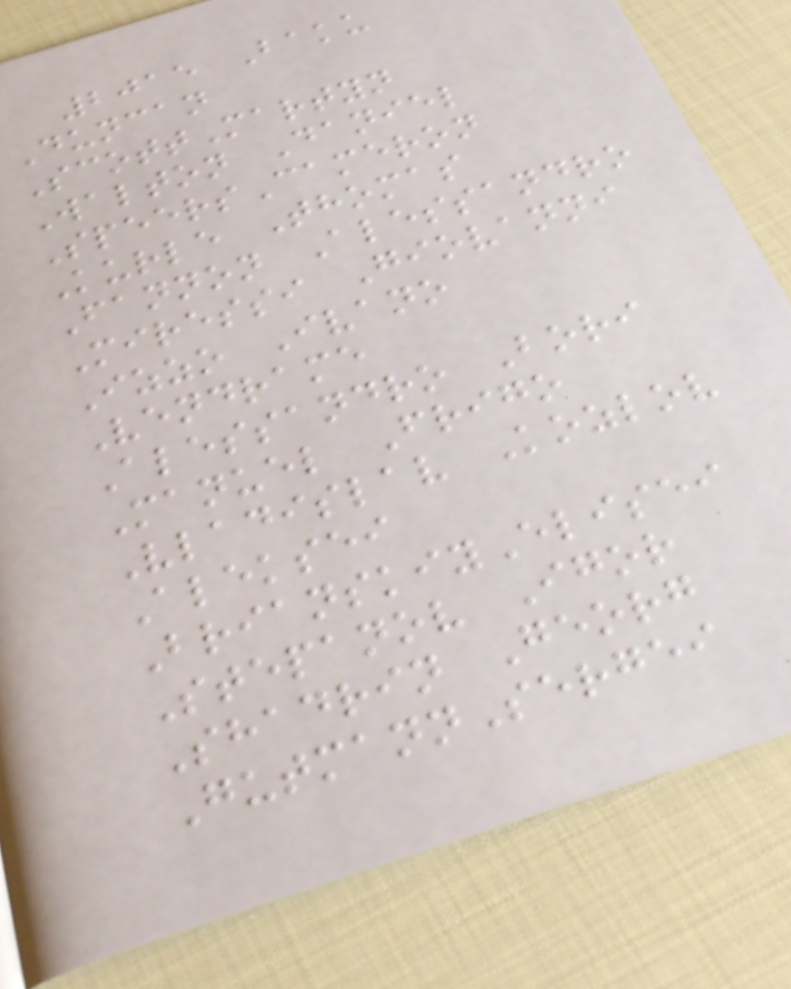2015 Baku
Duncan
ScottMartyn
Walton Daniel
SpeersCameron
Kurle Thomas
Fannon Alessandro
Miressi Giovanni
Izzo Ivano
Vendrame
Alessandro Bori
Manuel Frigo
Vladislav Kozlov
Aleksei
BrianskiyElisei
Stepanov Igor
Shadrin Georg
GutmannSergei
